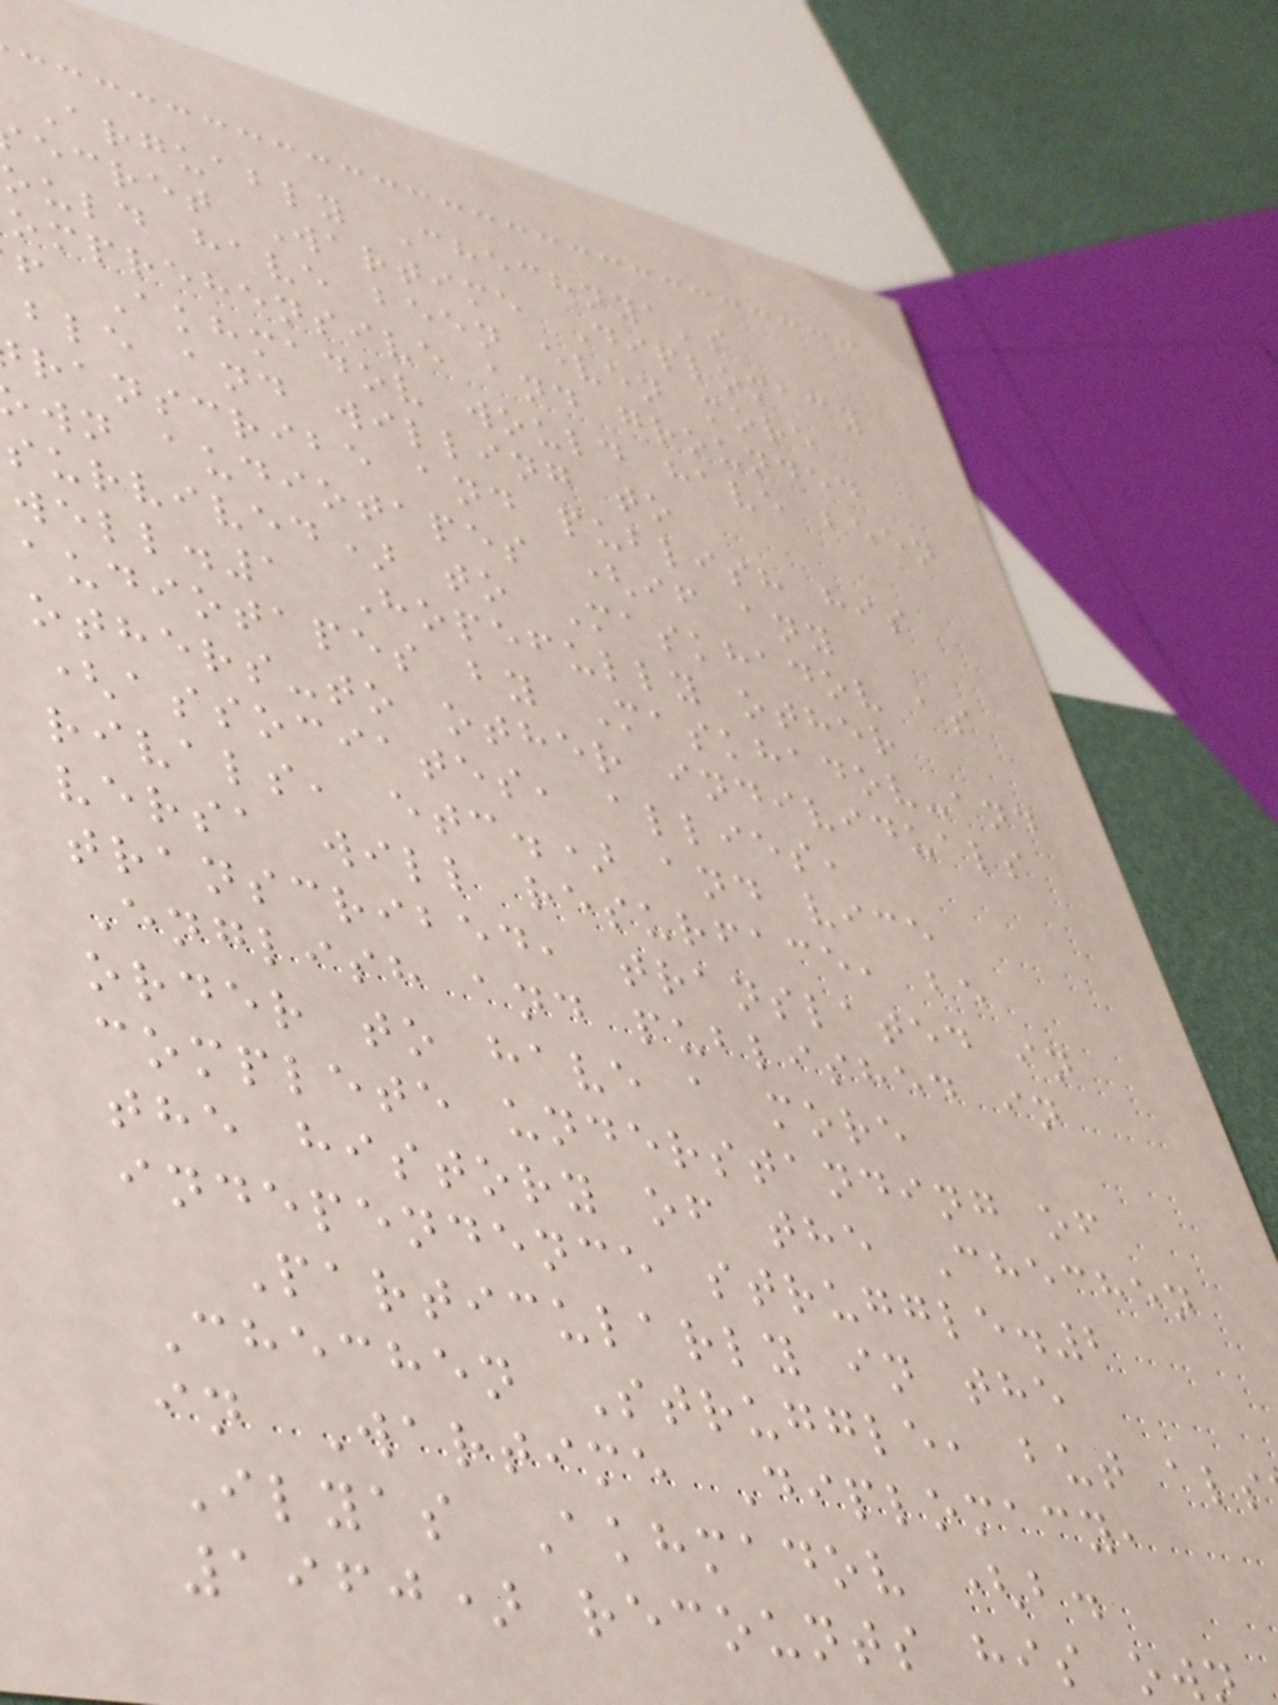Arguably Chechnya's
ecret Wartime Diplomacy
ould have been even more
omprehensive and grounded
f Akhmadov would have been
ble and willing to
ranscribe and publish his
wn audiotapes (if any
survived) to Maskhadov as
well.1 Hopefully other
audiotapes by Maskhadov-and
others-to other individuals
(associates, allies,
rivals, etc.) and vice
versa will resurface, be
transcribed, translated in
English and published in
order to have a more
complete understanding of
the history of the Chechen
independence struggle.2
Particularly in the
Chechen Struggle, but als
in Wartime Diplomacy,
Ilyas Akhmadov (b.
1960) recounts his ow
